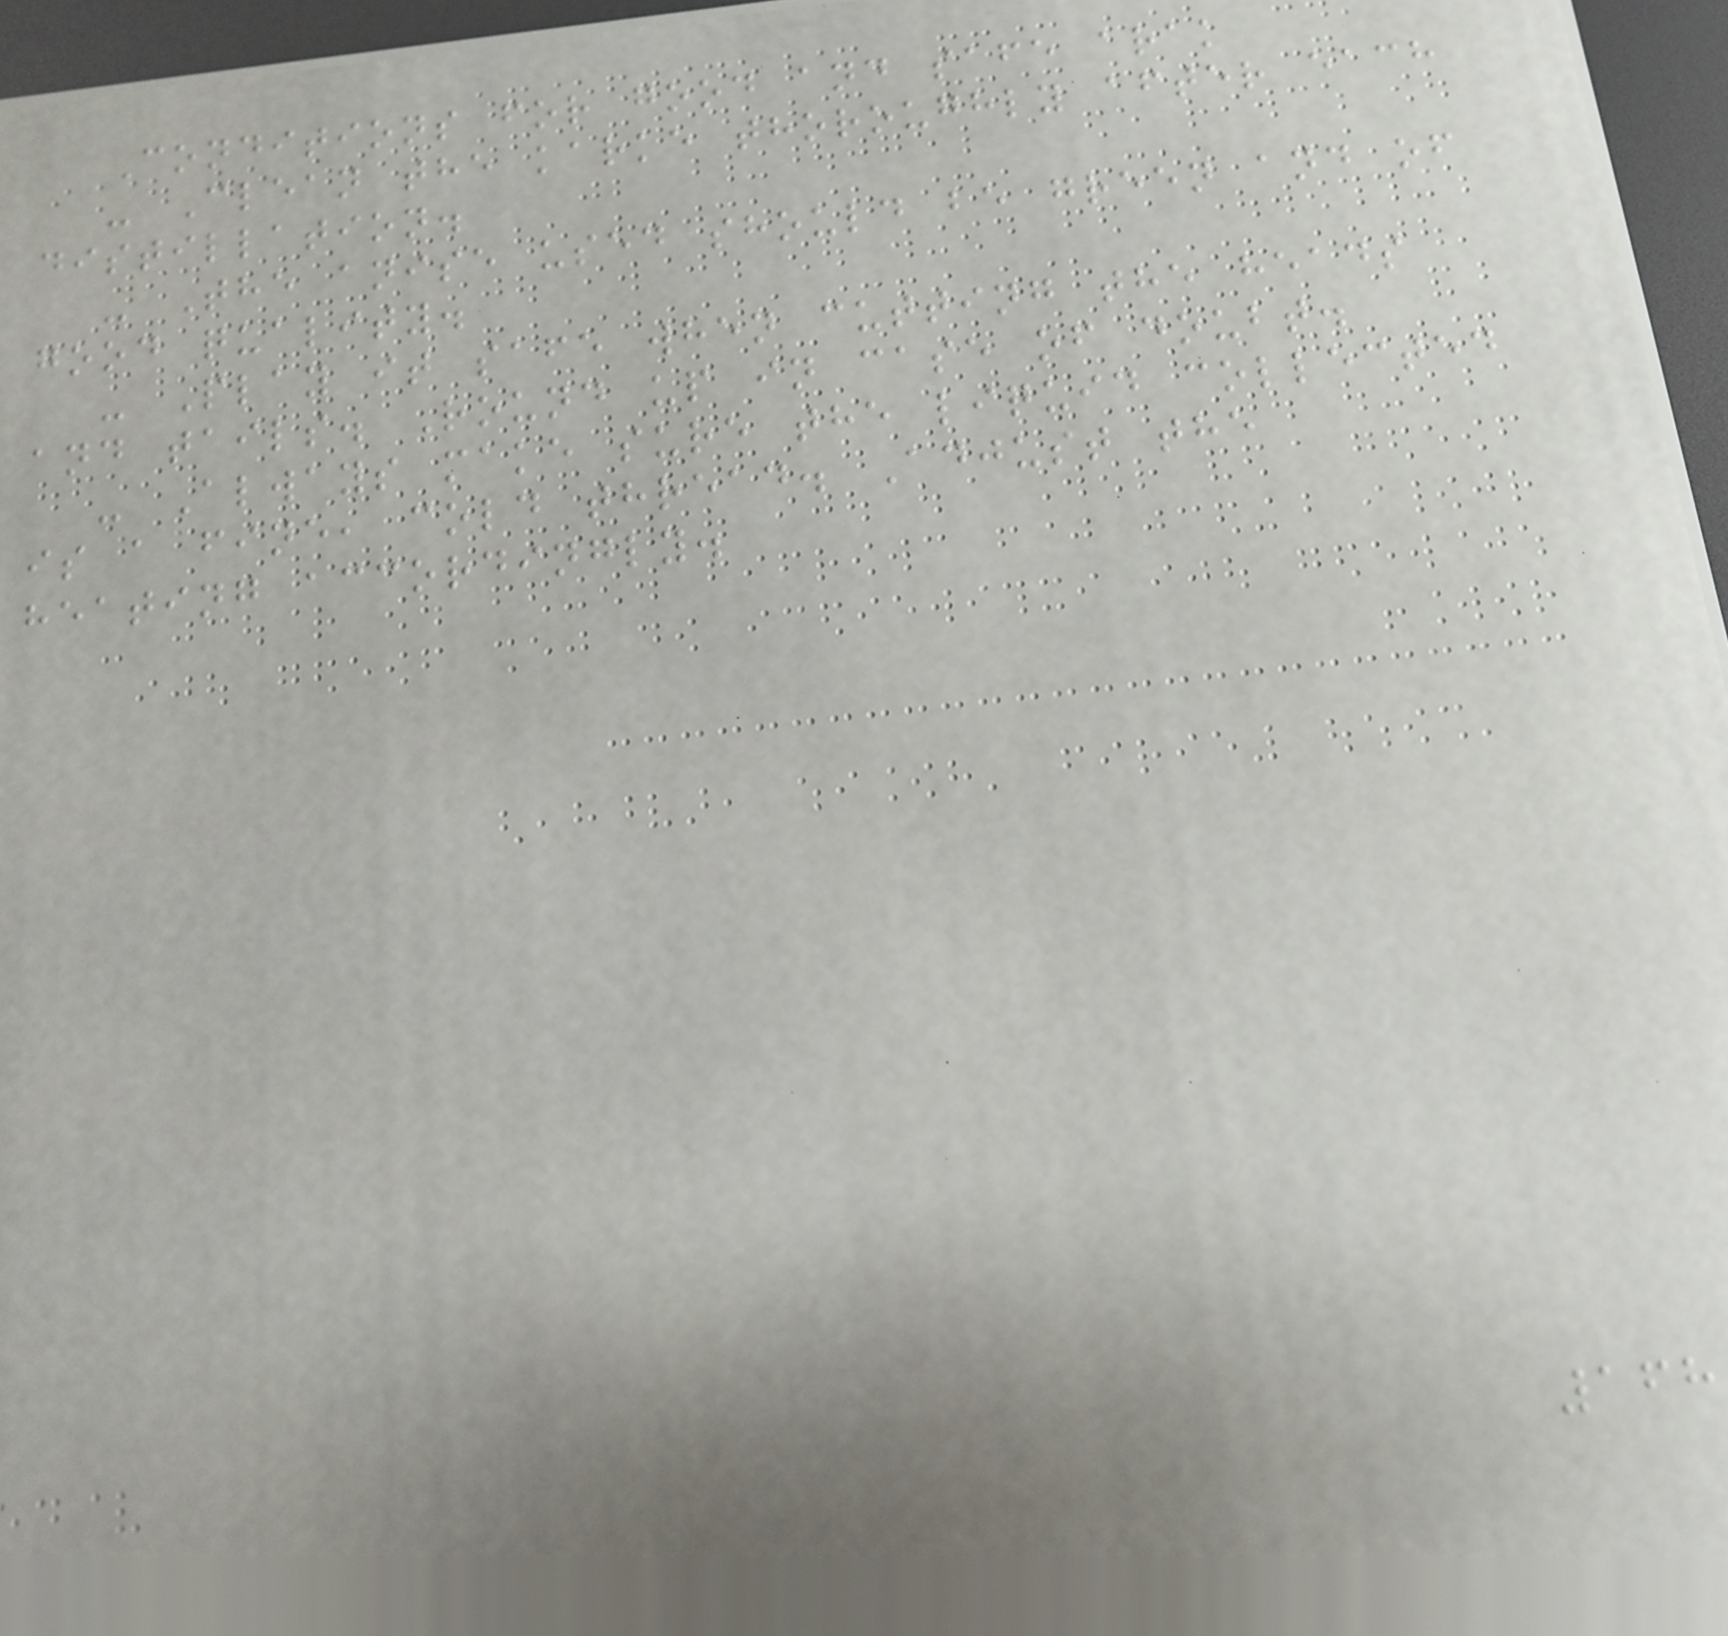Conditions for good and safe arak
- Clean the karke thoroughly after each
distillation.
- The anise used should be green and of
good quality.
- Play it safe when cutting the heads
and tails. Round up in case of doubt.
- Always make sure the liquid collected
is a fine, cold thread. Adjust the
heating accordingly.
168
